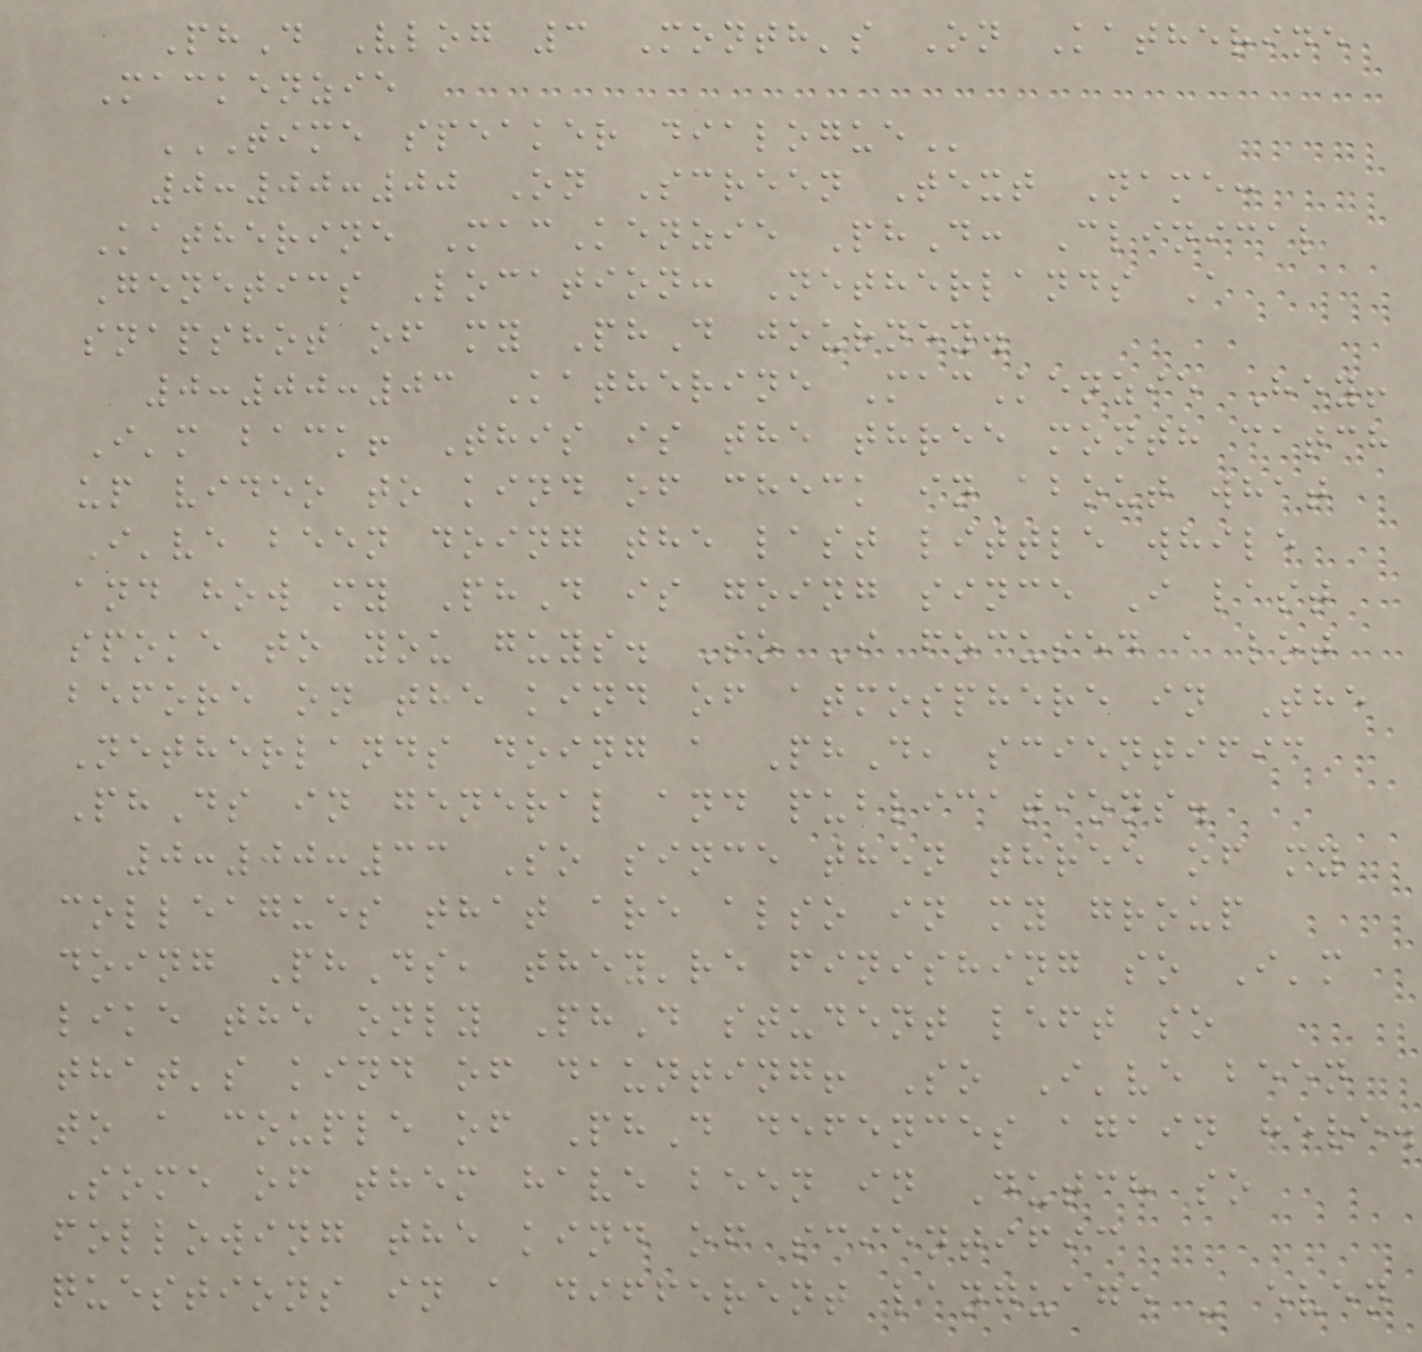PhD Vlog 3 Month's On Katherine
Mackenzie
TIME SPEAKER DIALOGUE
0:00:00 On Screen Text Name:
Katherine MacKenzie PhD: Clinical
Genetics Location: Netherlands A
snapshot of my PhD journey.
0:00:03 Katherine MacKenzie Hey!
I'm back! This is the three month catch
up video to kind of check in about what
I've been doing the last little while
and how my PhD is going since I last
spoke to you guys. So I focused a lot
before on the kind of atmosphere in The
Netherlands doing a PhD, scientific
PhDs in general and publications.
0:00:33 So since then three of my
colleagues that are also in my group
doing PhDs, they're finishing so I'm
like the only PhD student left so
that's kind of daunting! So I've been
to a couple of PhD defences again here.
Some of them have been in Dutch so
following the kind of scientific
questions in a different language - even
